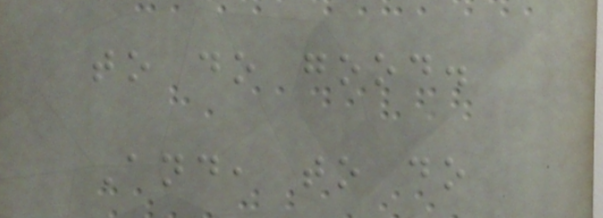to do good.
And, to do
